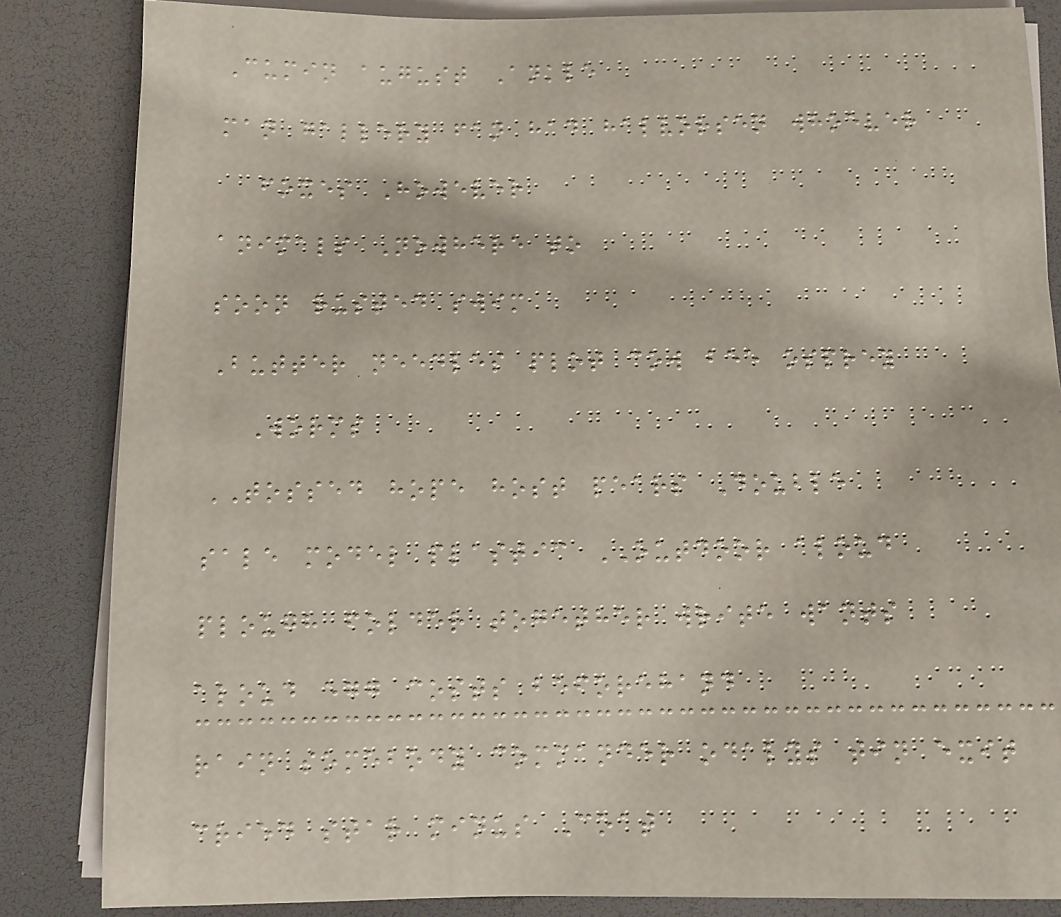Cumin august Ankle
man gallery fan had halvorsen whoever
foxes However
animals Nowhere to
soon rusted swim
Butter needles plot cow bee osprey
Worms
TOSSED hope host pears Double
sale model plastic OUTDOOR aloud
plough folder together write wants
aloud egg costs beforehand
rain somebody commander odalys tin exit
cried star minus Coat
